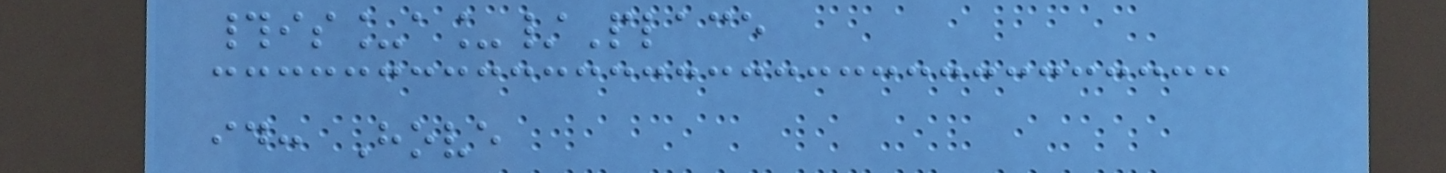#is_a_/Place
id: Hove
